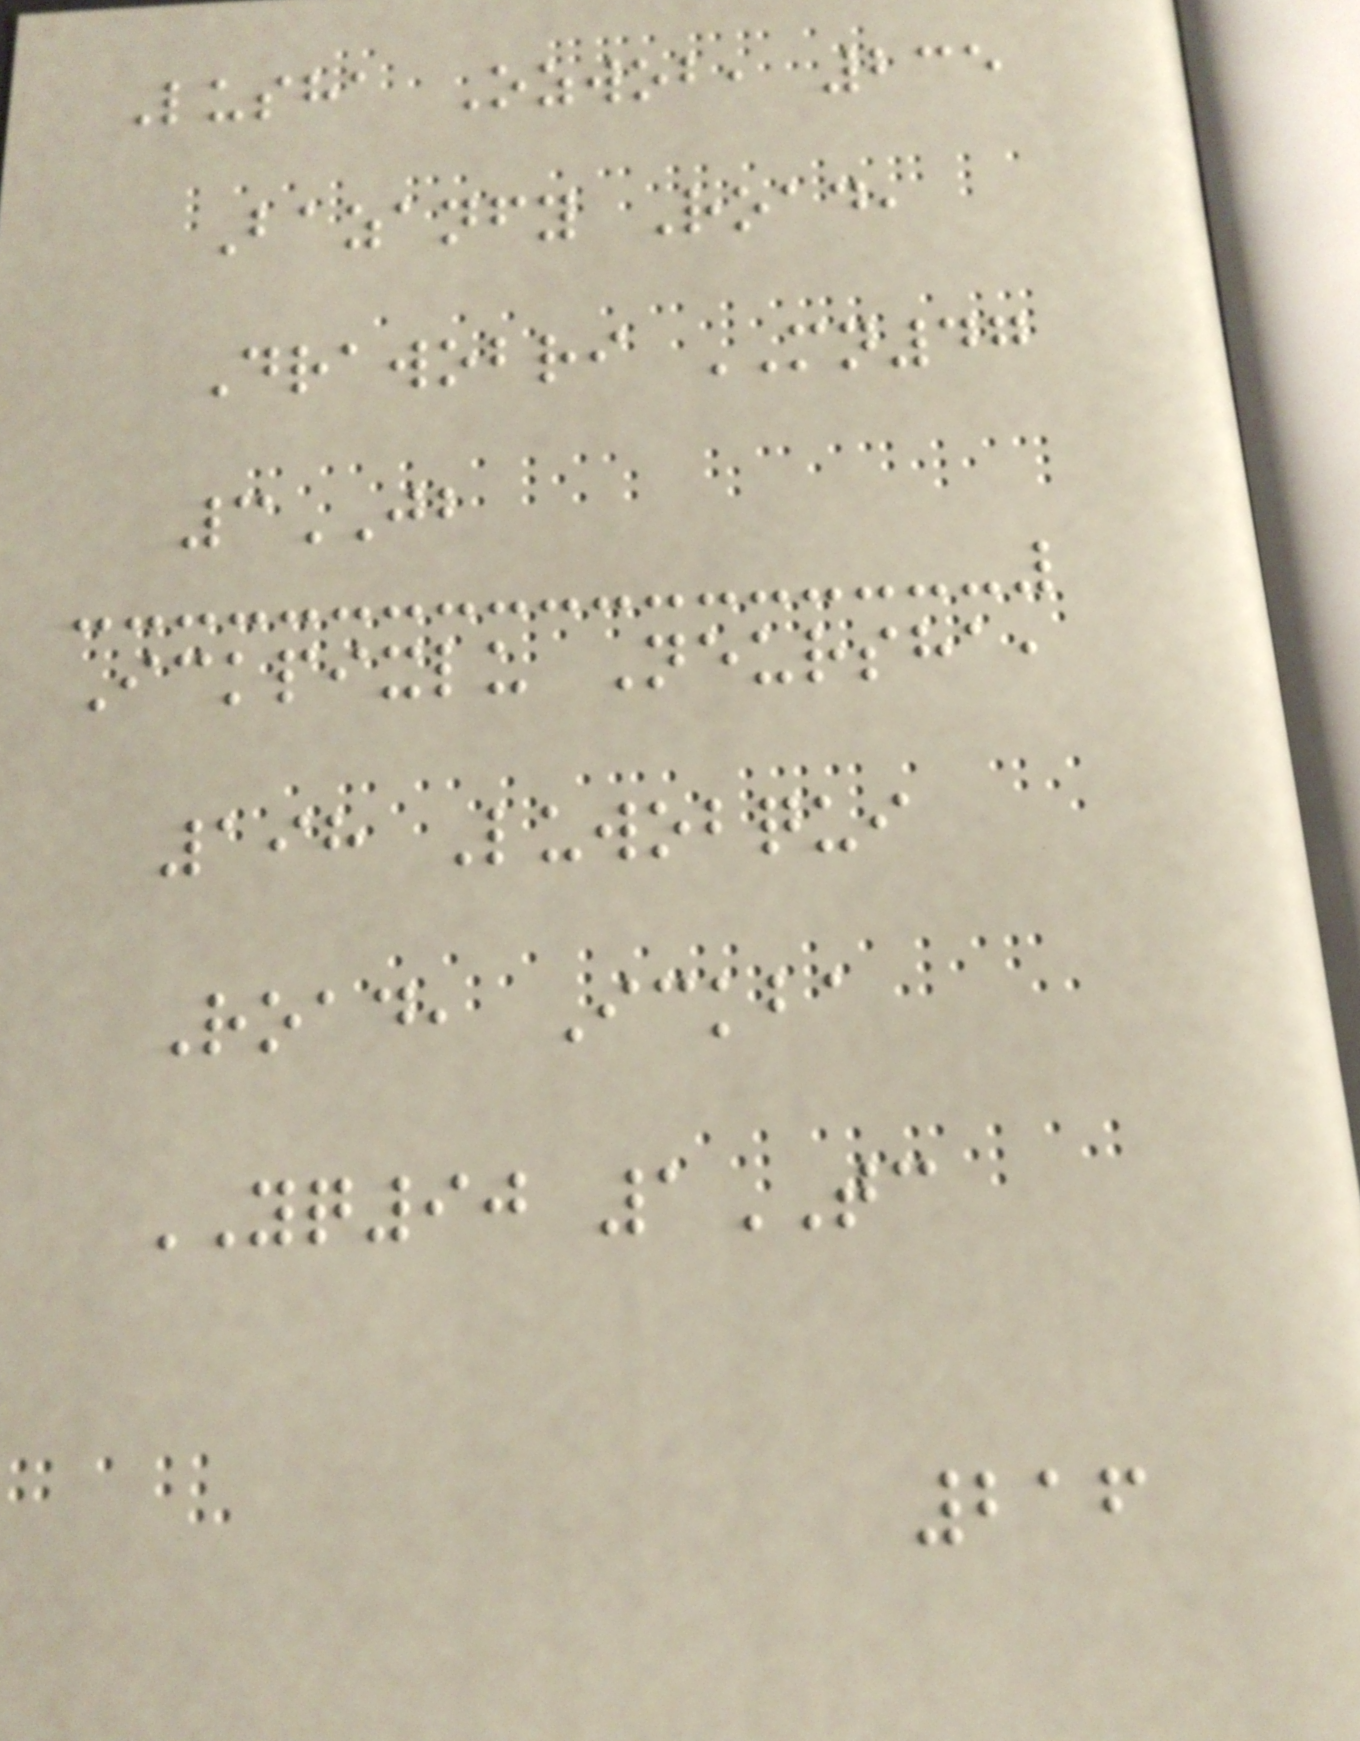Lusha Ozwob, 235
Bazanfy Road,
Drawobri MN47
3JB
Ickpixlu Neursha,
198 Luwobqui
Road, Ickba
YQ90 1TC
216
